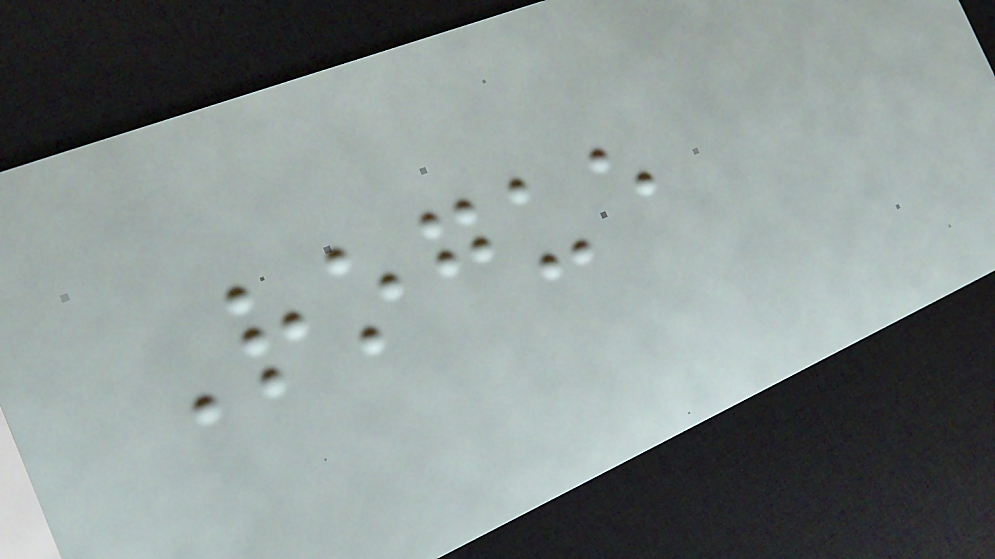Rogue
